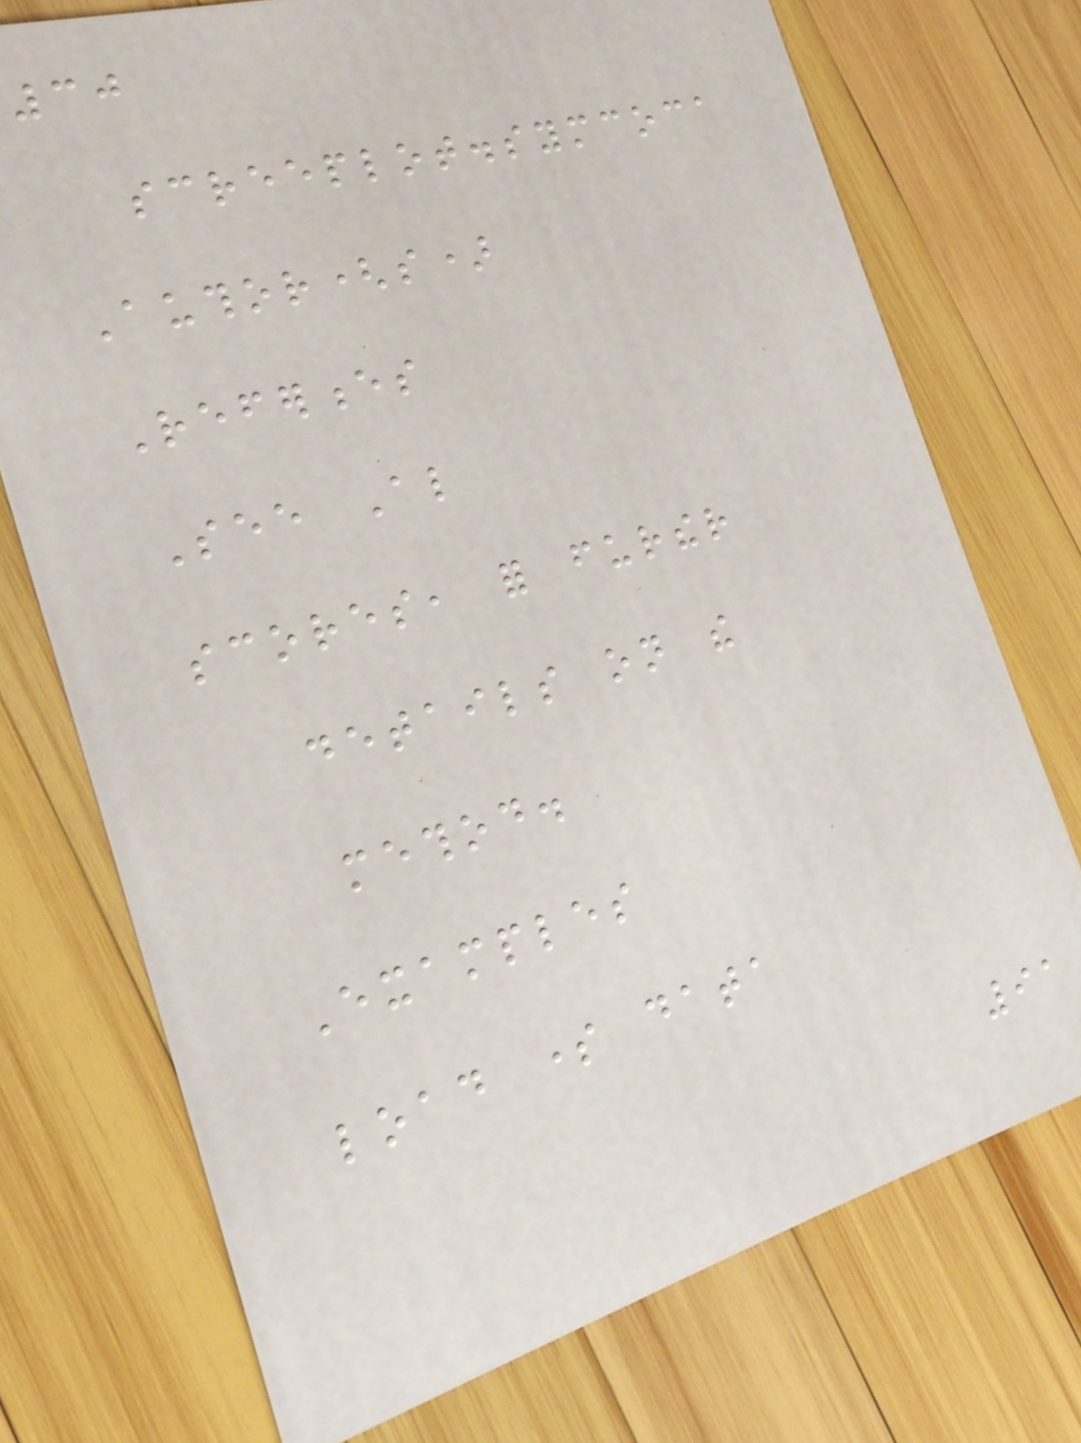30
screeplot.symcoca
Author(s)
References
See Also
scores, for further
details on the
method.
Examples
load some data
91
